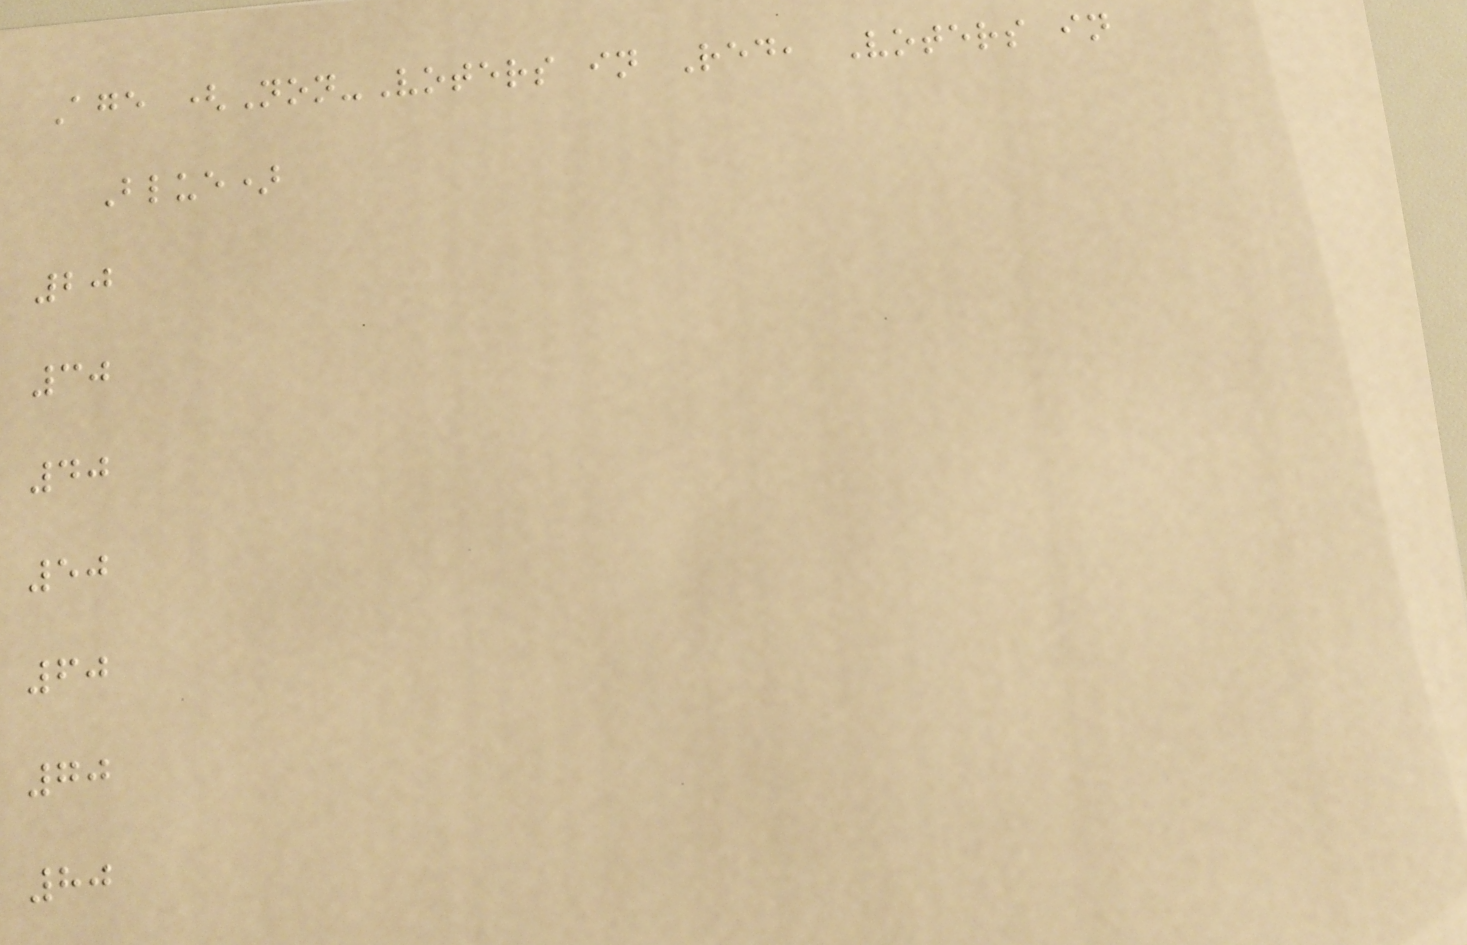Age (Non-Voters in Red, Voters in
Blue)
20
30
40
50
60
70
80
